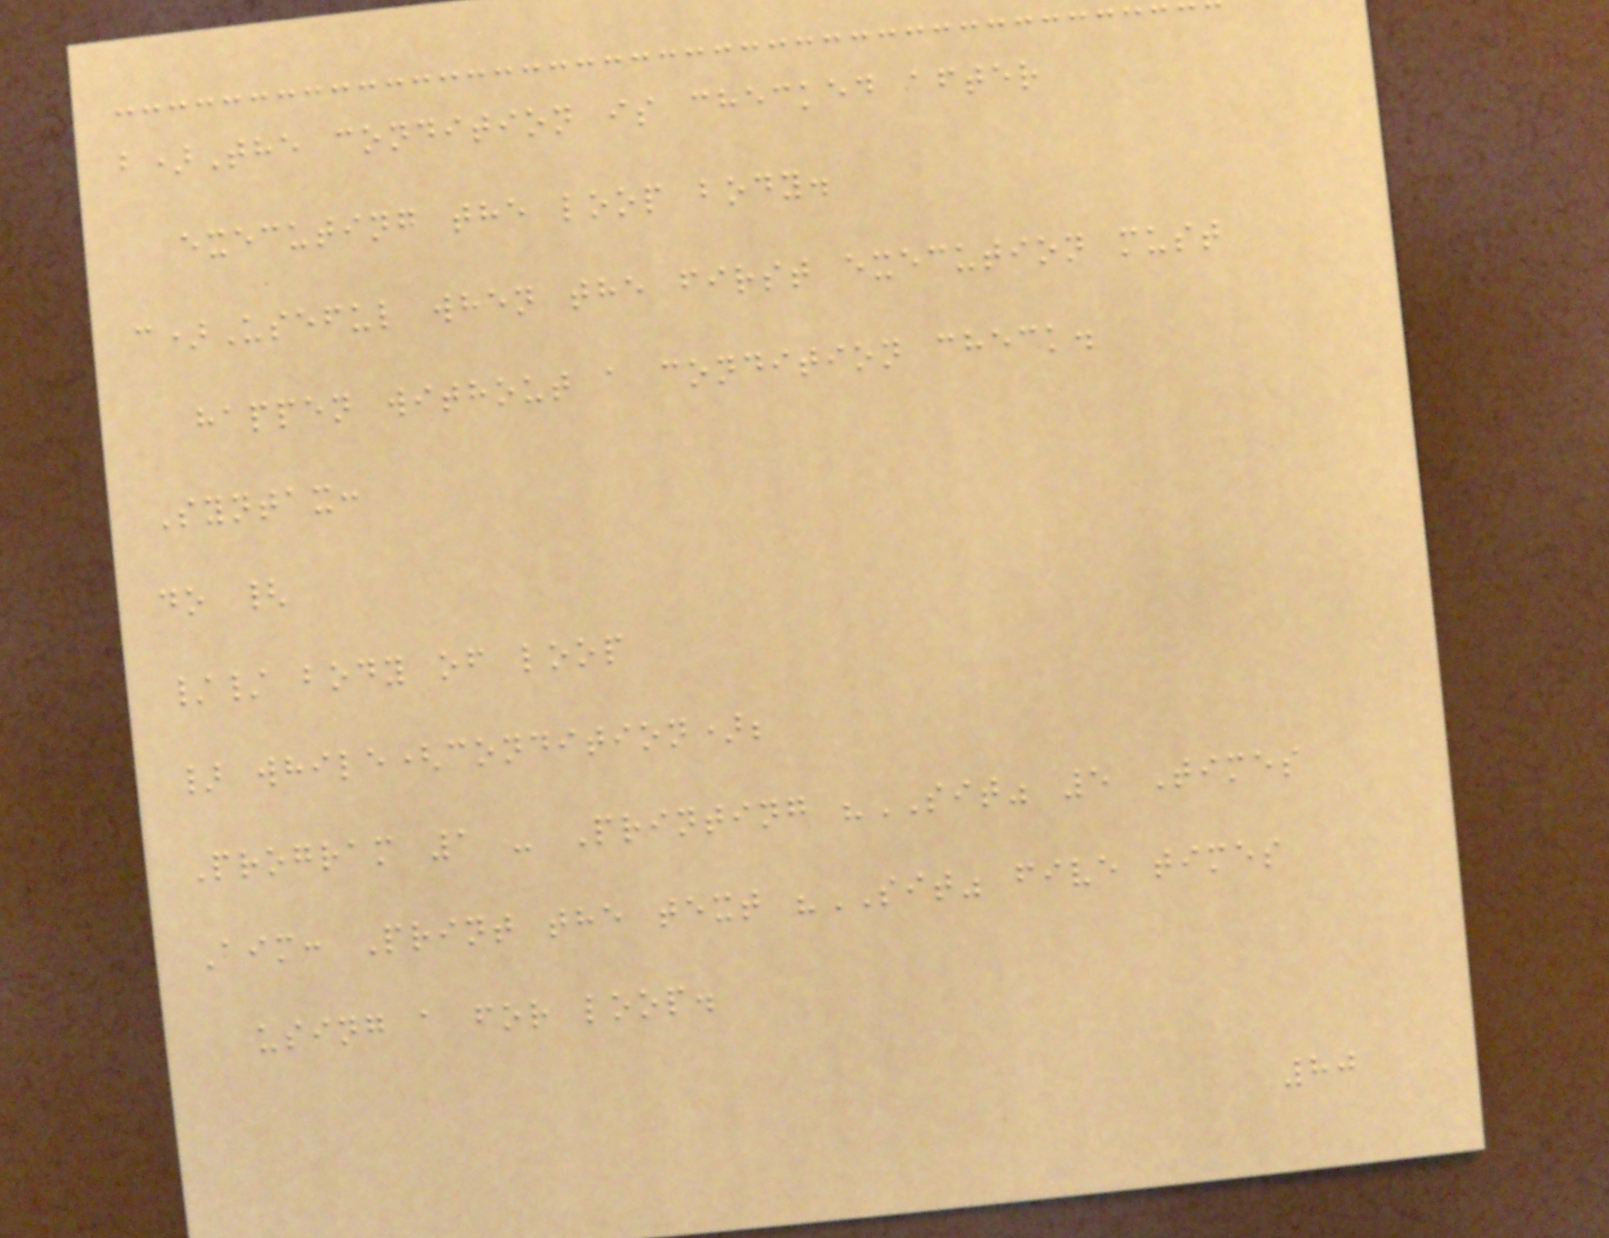b)The condition is checked after
executing the loop body.
c)Useful when the first execution must
happen without a condition check.
Syntax:
do {
// body of loop
} while(condition);
Program 1 - Printing "SIT" 5 Times
Aim: Print the text "SIT" five times
using a for loop.
80
